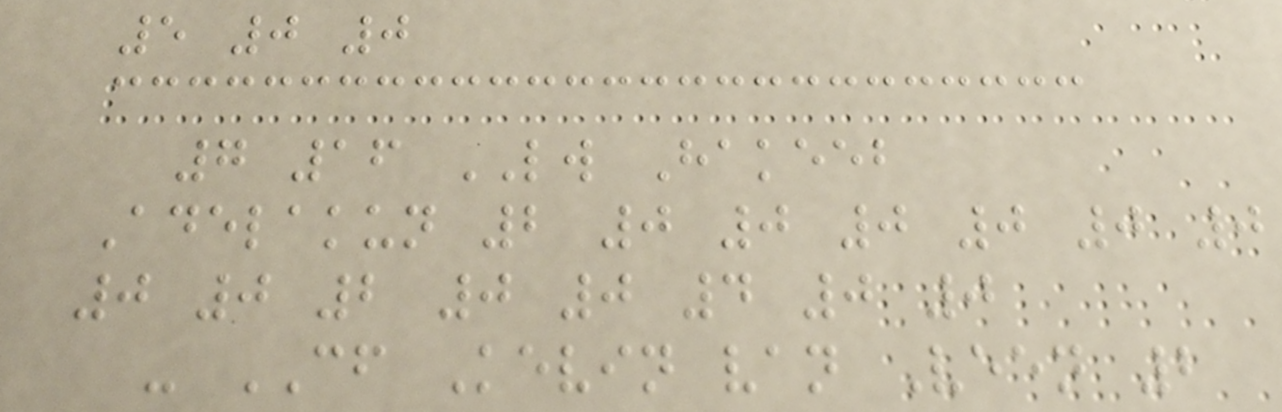5 0 0
7 16 LW Hakeeb
Adelakun 2 0 0 0 0 0 0
0 0 2 0 0 4 0 0
- CF Kevin van Veen 2
